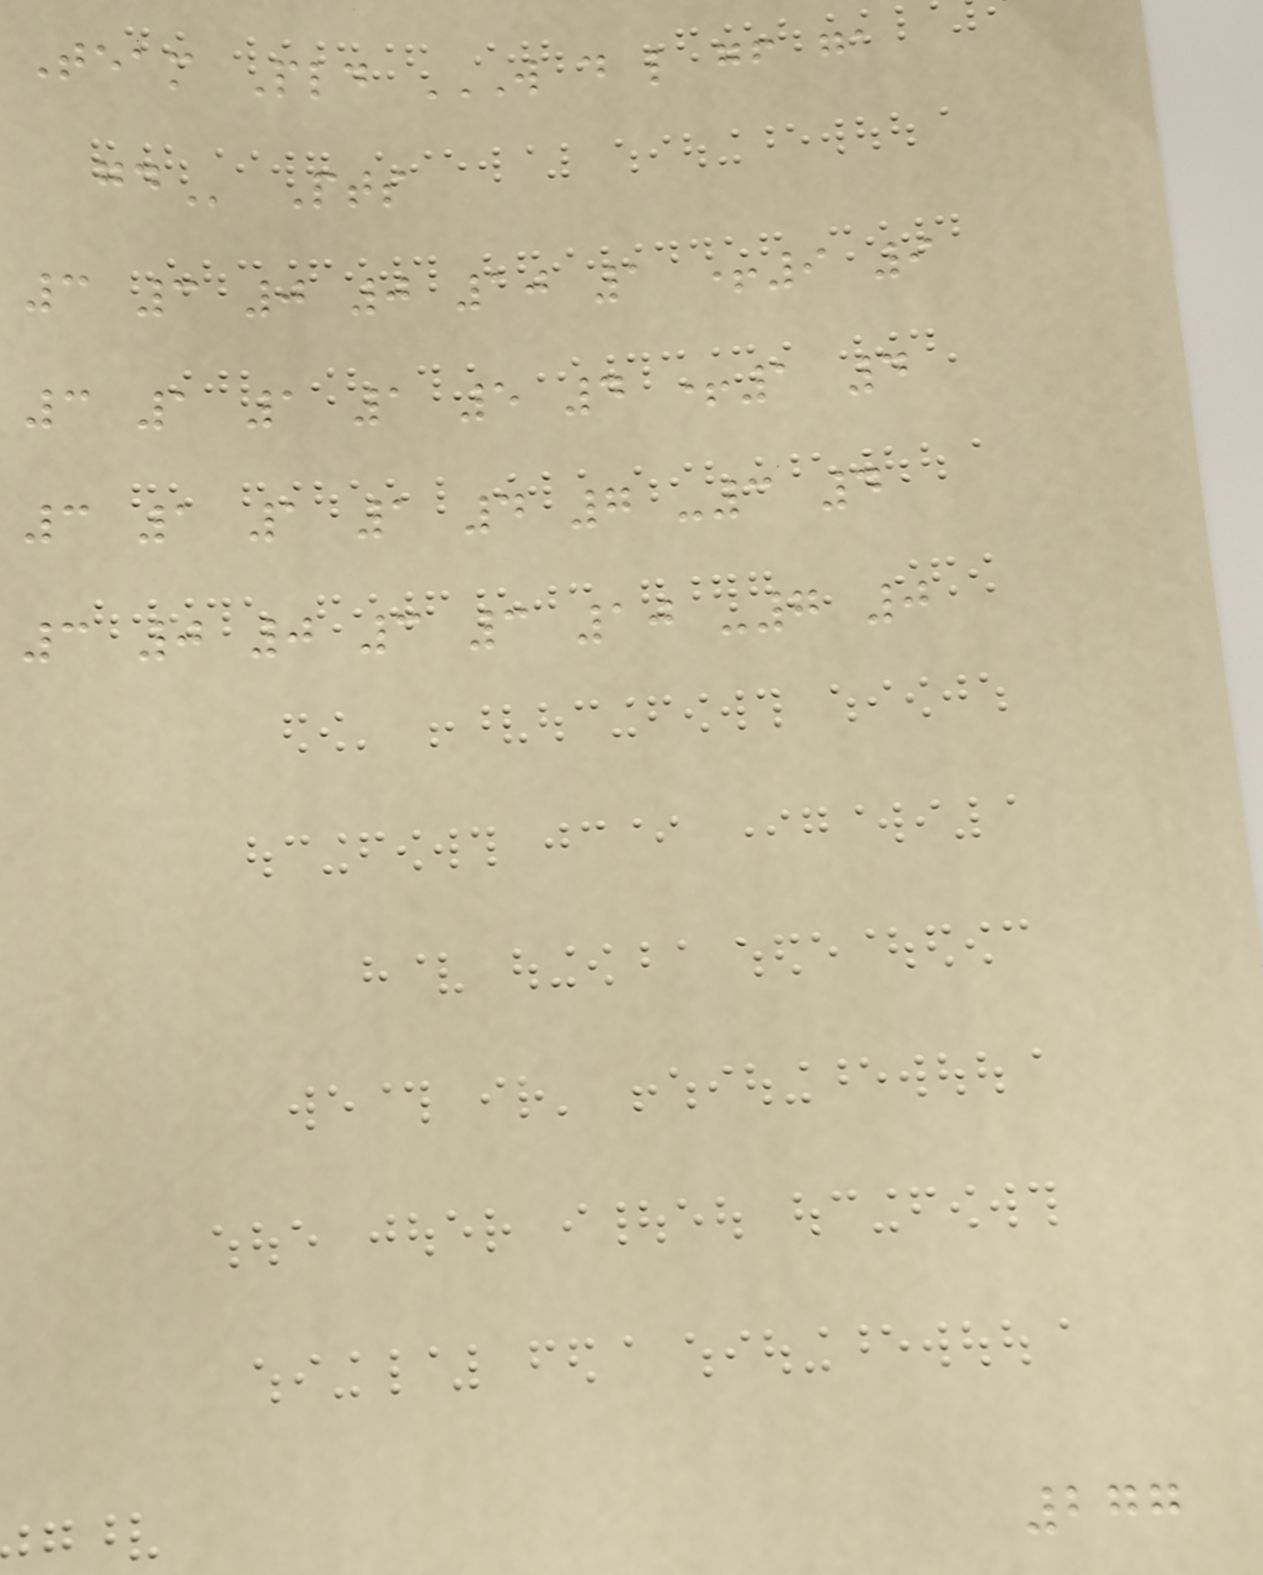Team Pld W D L GF GA
GD Pts
3 3 0 0 10 1 +9 9
3 1 1 1 5 4 +1 4
3 1 1 1 4 7 -3 4
3 0 0 3 3 10 -7 0
277
